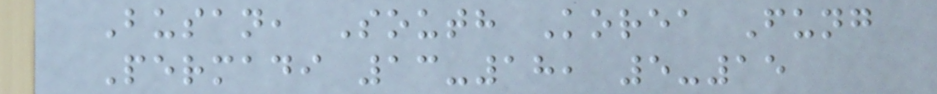Busan, South Korea Fung
Permadi 13-18, 5-15
